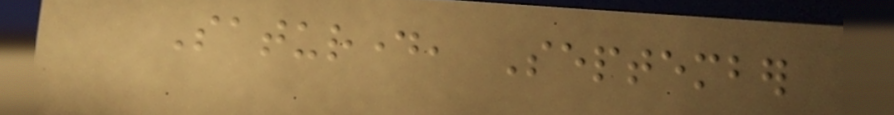Saturday, September
